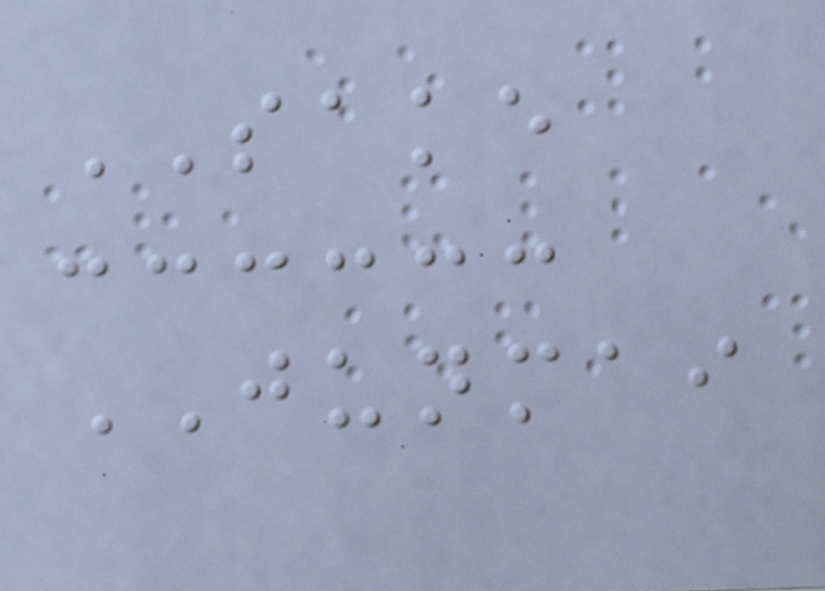SAKE
JUNMAI
